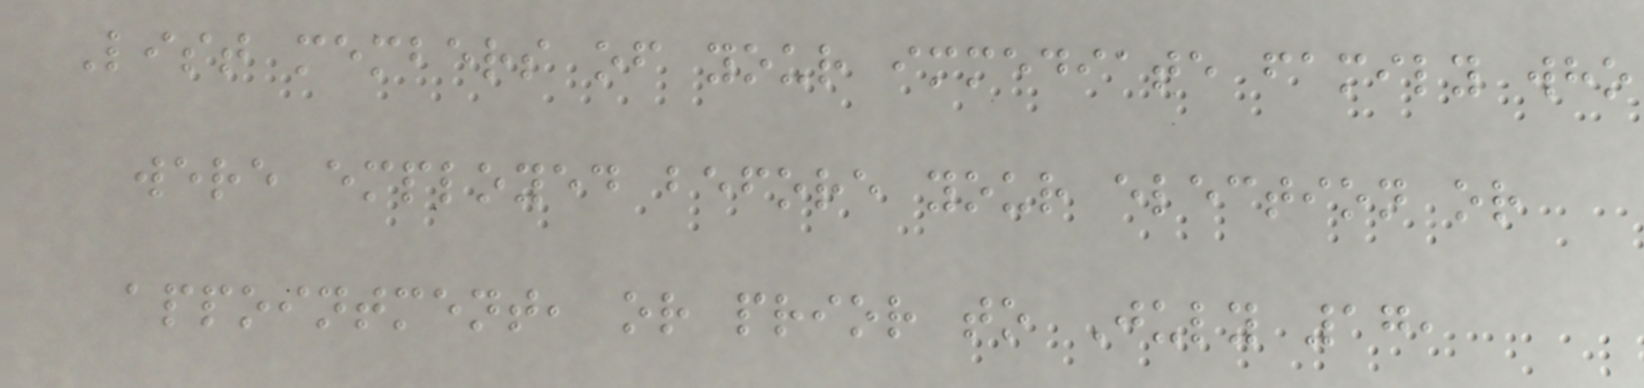List members of your immediate family who
were employed before your election or
appointment, or prior to July 17,
